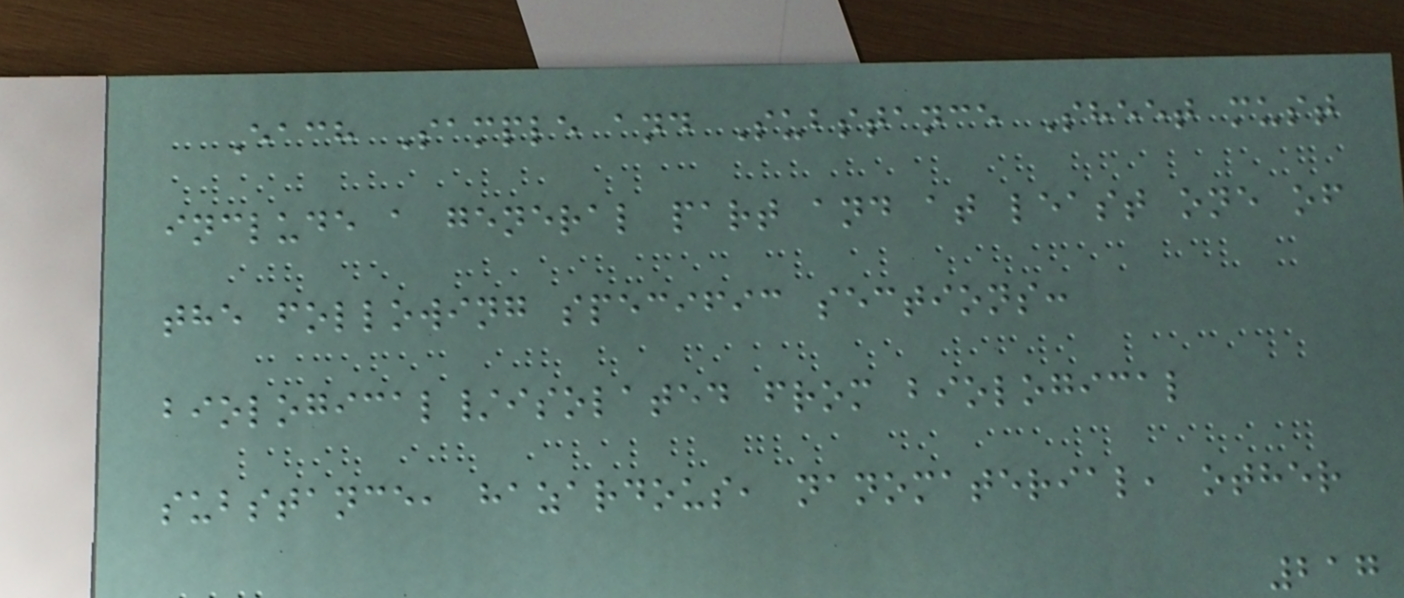Each Sample and Substance Sheet must
include a general part and at least one of
the following specific sections:
biological/isolated from biological
substance, hazardous, nanomaterial, other
217
